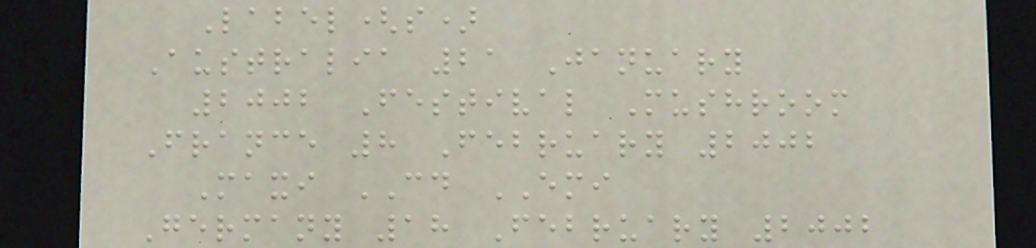Label(s)
Australia 21 January
2002 Festival Mushroom
France 8 February 2002
Maxi CD EMI
Germany 18 February 2002
